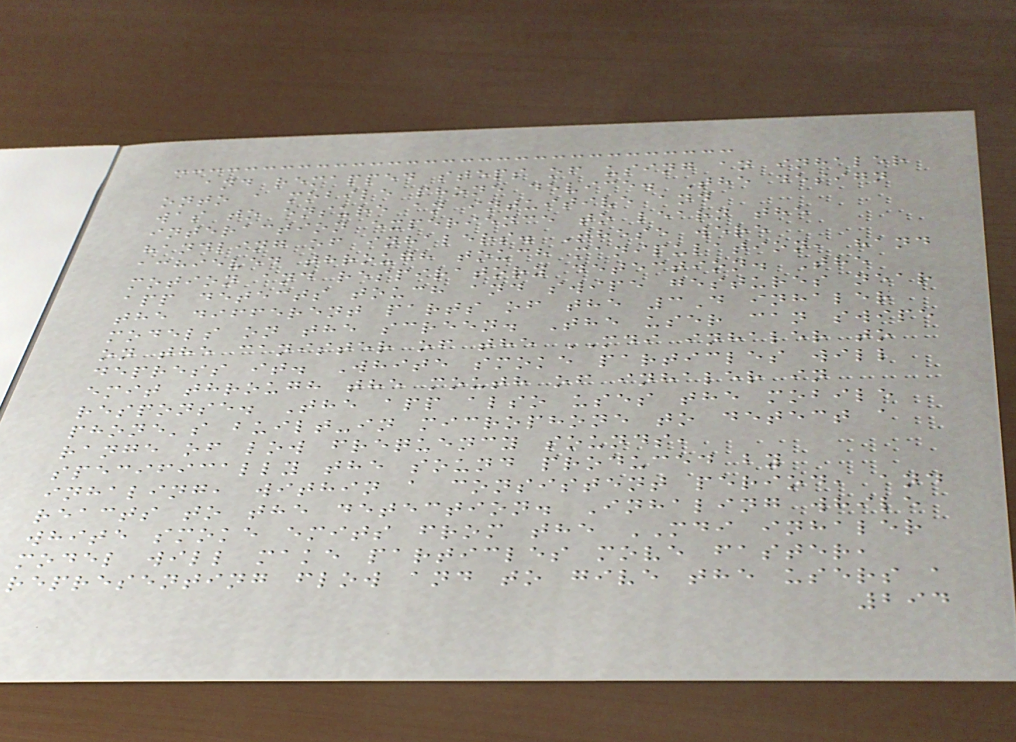and remapped steps of using an inhaler
onto a mobile phone device. The design
was to ensure an intuitive and
interaction experience to learn the
handling of inhalers. These were
achieved through touch manipulation, hand
motion and respiratory detection. The
app detects touch and swipe gestures near
the different parts of the 3D inhaler
models on the screen. The user can swipe
on the canister of the MDI inhaler to
depress it. White smoke particles will
emit through the mouth of inhaler in
response. The app also uses the mobile
phone's built-in microphone to detect a
range of low frequency sounds,
specifically the sound produced by
inhaling, within a consistent period, and
reacts to the detection. Inhaling while
white smoke emits from the MDI inhaler
model will make particles move faster,
representing flow and to give the users a
294
